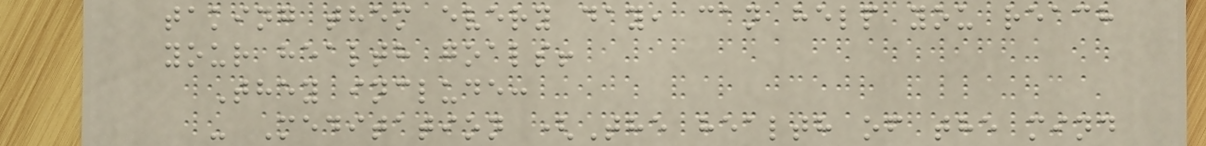taking them every day, can help you reach
your health goals!
They include:
- Meditation (The health of the mind
